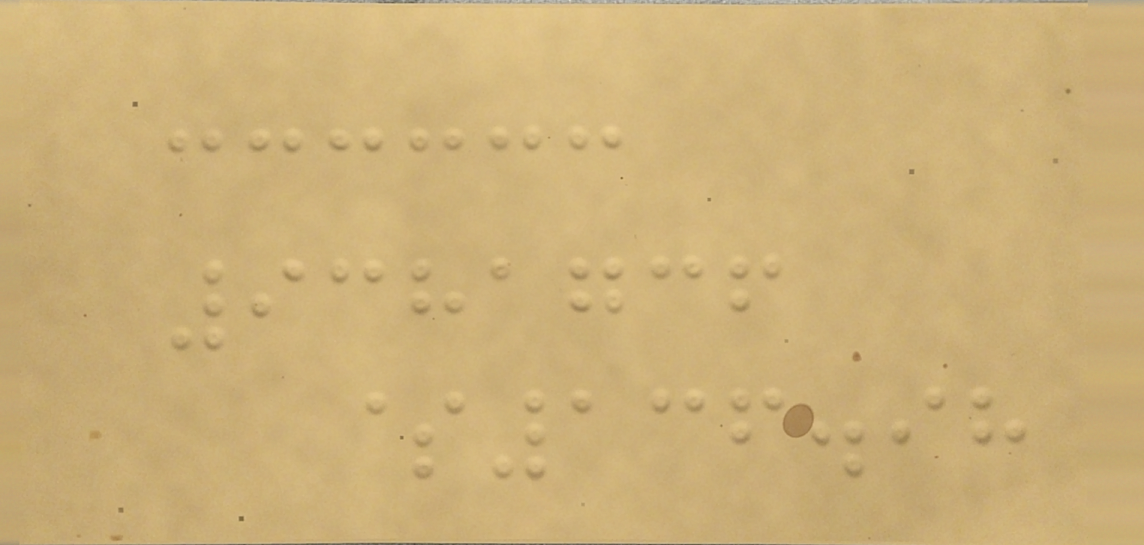9381736
$136.98
